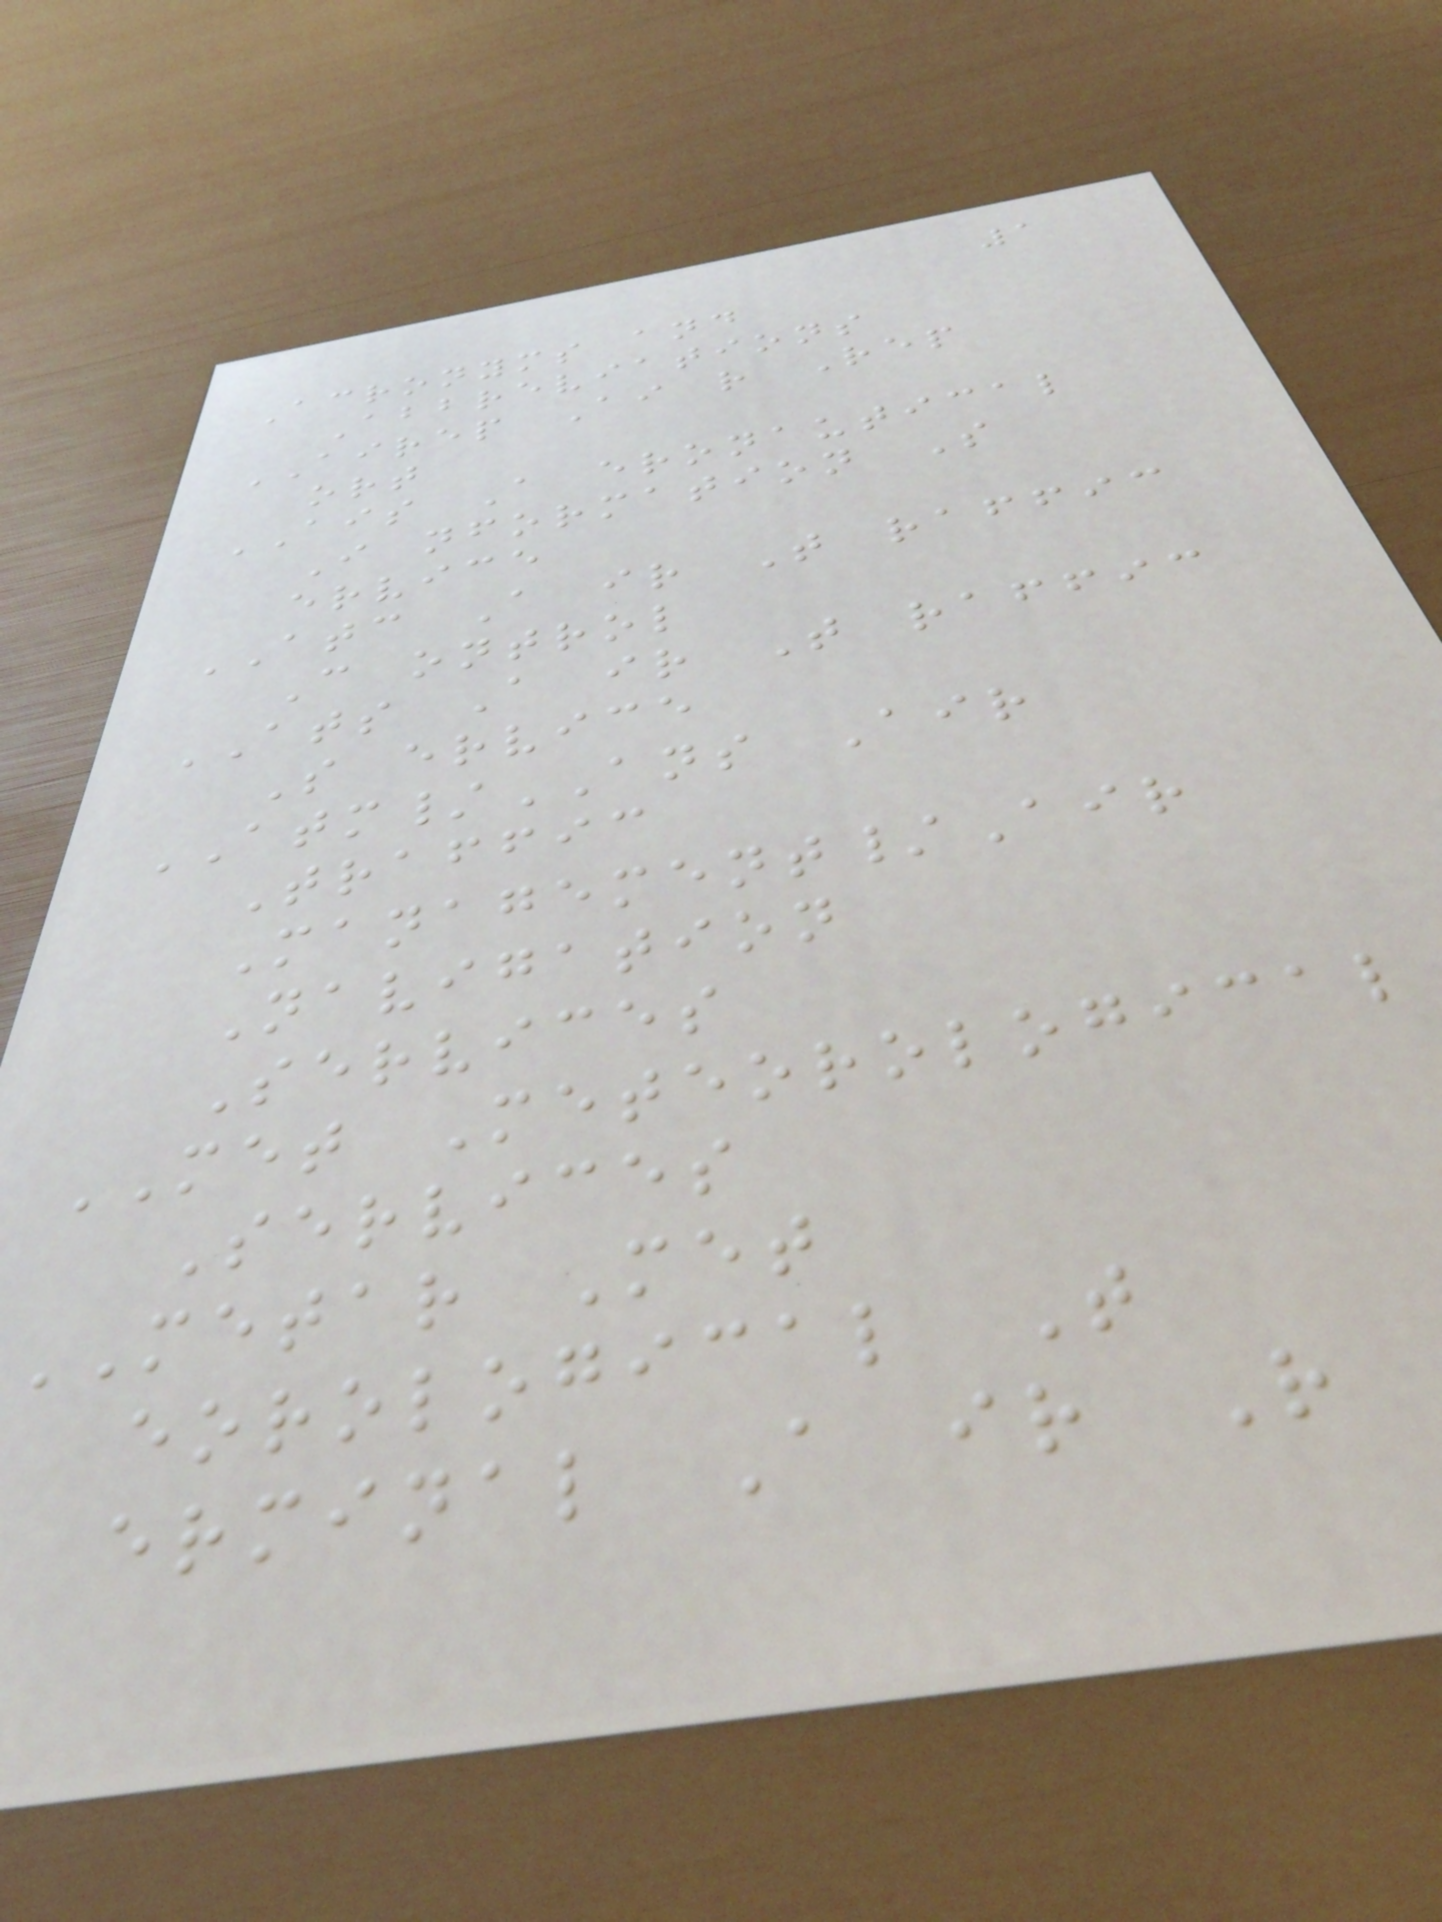1
Acronyms and
Abbreviations
AIREP Ai r Rep
ort
AIS A eronautical
I nformation S
ervice
ATC A ir T raffic
C ontrol
ATS A ir T raffic
S ervice
ATM/ANS Air
Traffic
Management/Air
Navigation
Services
MET Meteorological
Services
METAR Met
eorological T
erminal A ir R
